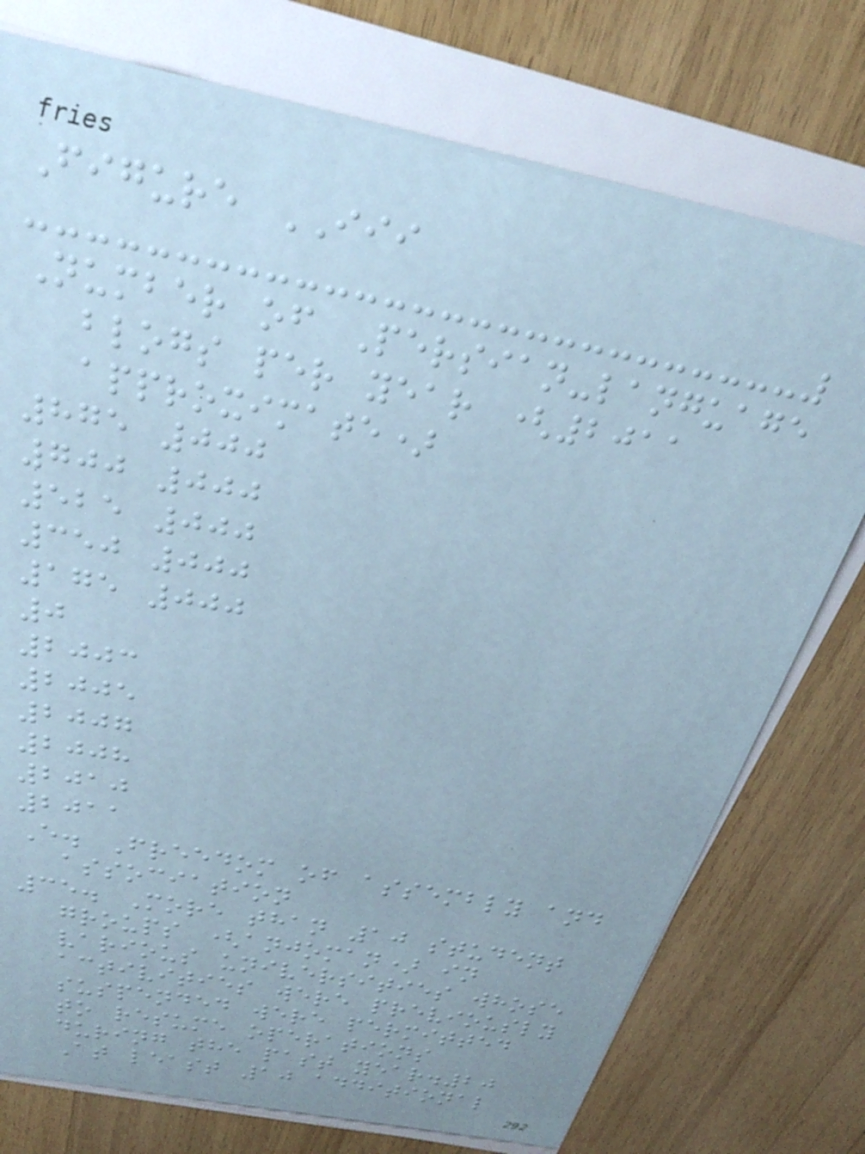Figure III
Number of Persian-language
blogs per year (2011
approximate)
875 000
700 000
525 000
350 000
175 000
0
2003
2005
2007
2008
2010
2011
E. Freedom of assembly and
association
35. More than 10 student
groups (anjoman) in
various universities whose
activities were previously
suspended were permitted
to resume operations
during the past year.20
At least 10 additional
